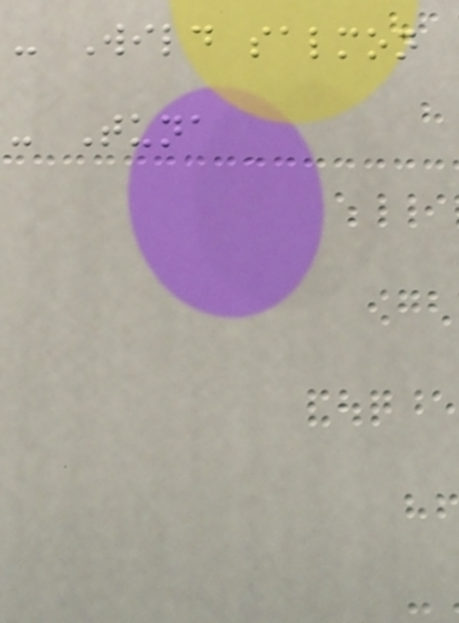- Wild salmon
- Tuna
